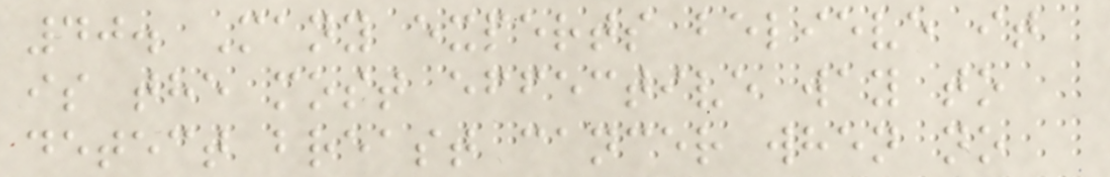40. Many experts believe it
is the most effective way to
detect breast cancer when no
